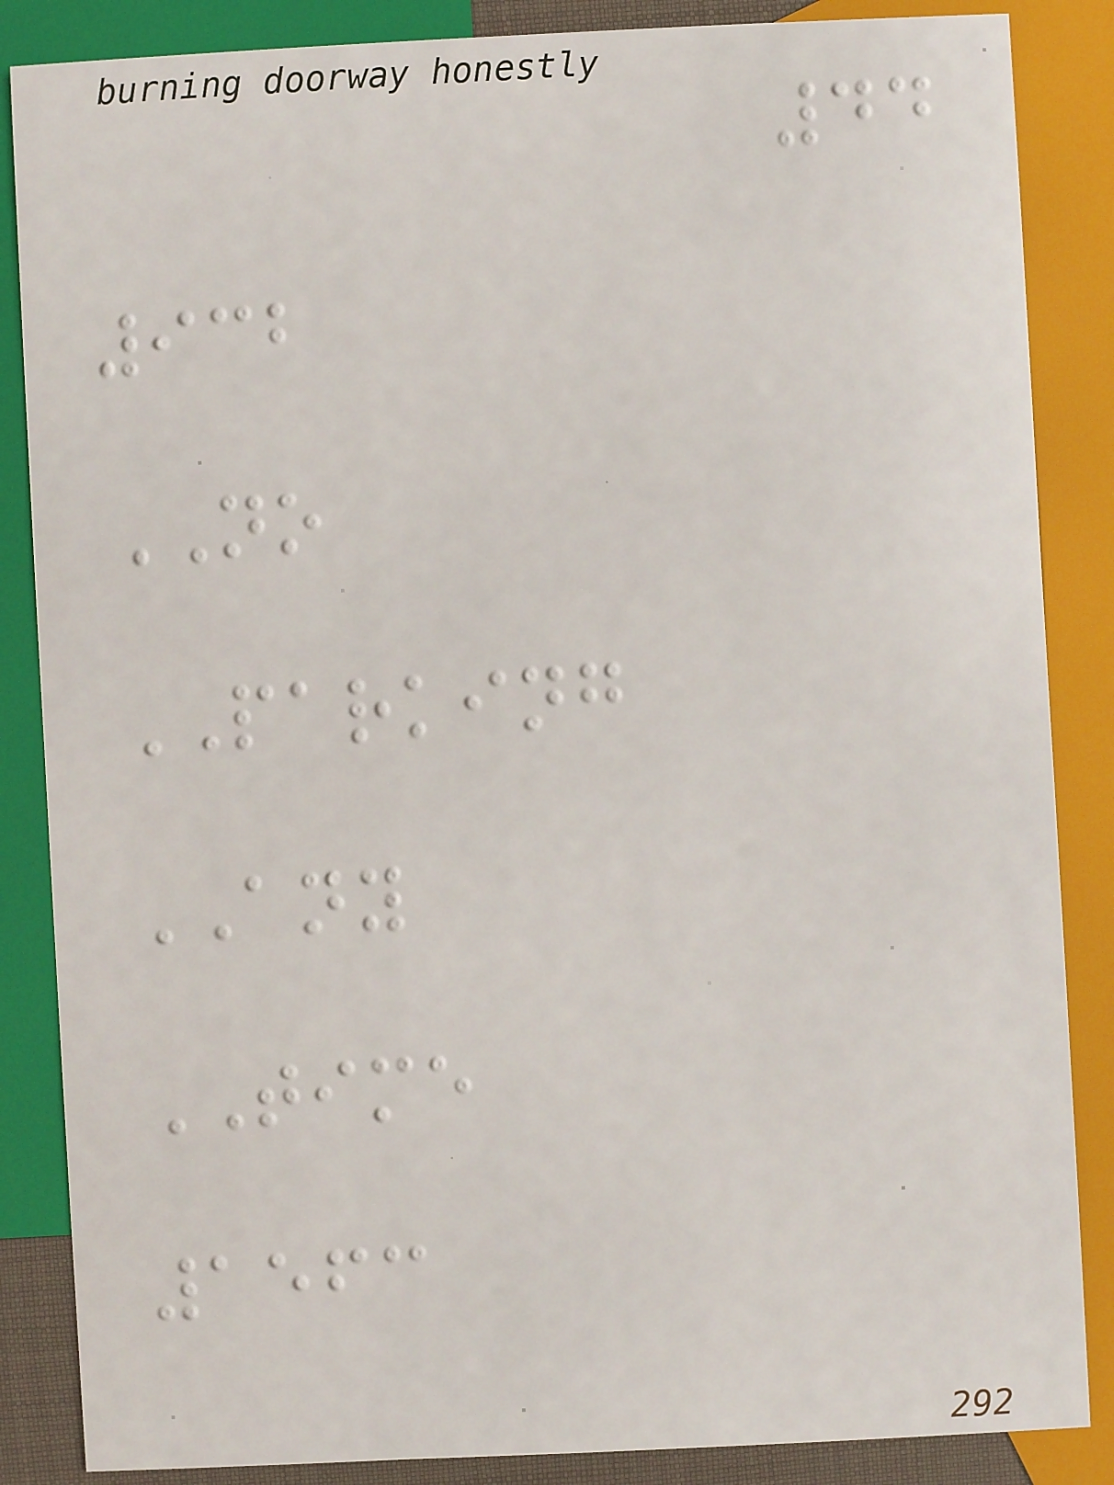44
932
NO
PARKING
ANY
TIME
1563
